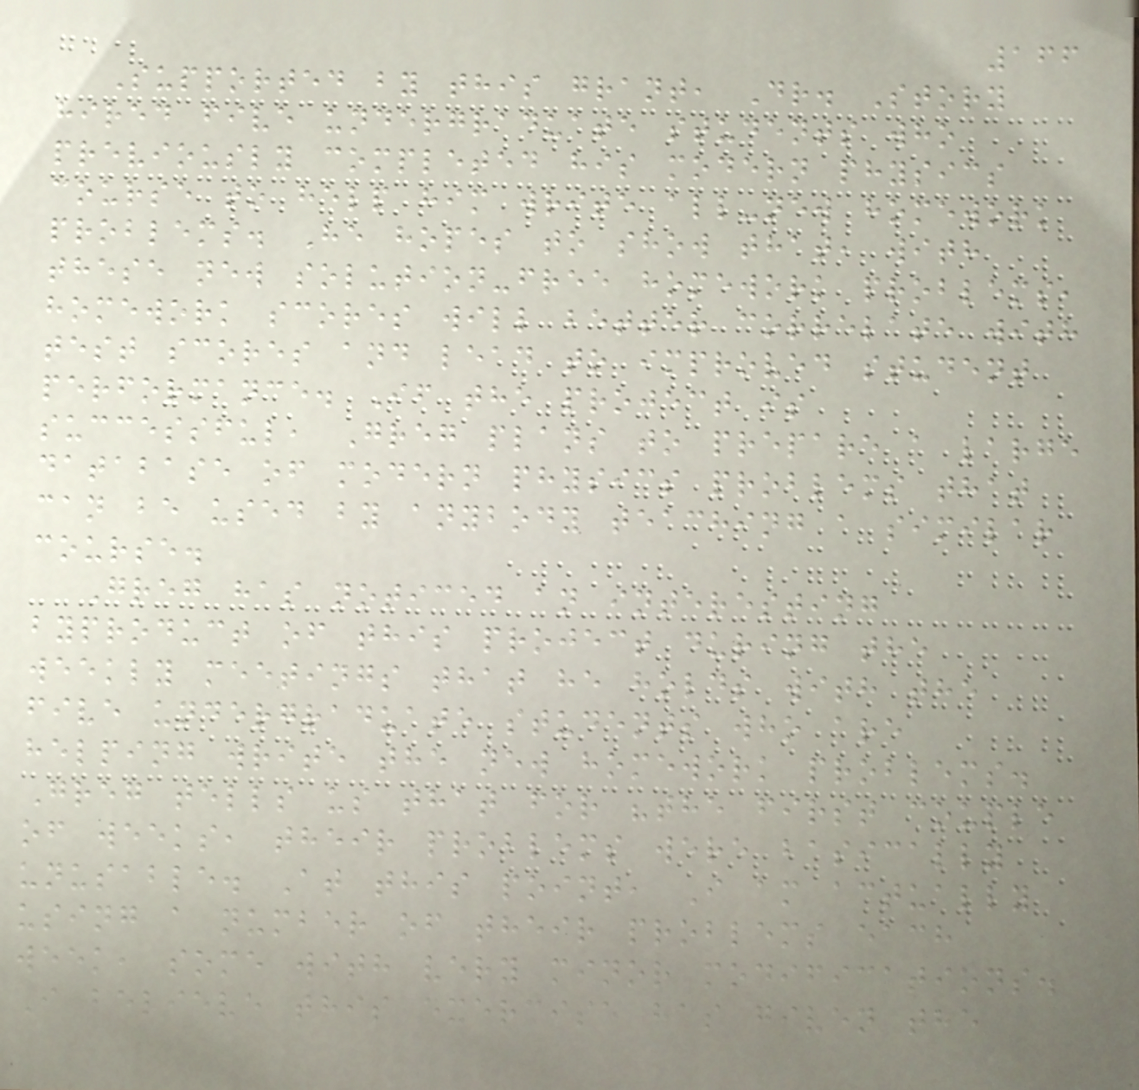166
Supported by this grant, Dr. Story
hired five undergraduate students who
previously completed his modern physics
course to help him write all-new homework
problems. He hopes to show that, with
these new solution-free homework problems,
homework scores will better correlate with
test scores and lead to improved student
performance. If the project is
successful, Greg plans to prepare a large
database of modern physics problems that
can be used by anybody teaching a similar
course.
Greg has noticed an interesting
byproduct of this project during the
weekly meetings that he holds with the
five undergraduate students who are
helping write the new homework problems.
Greg tells us that for "the first couple
of weeks, their problems were basically
unusable. At this point, I am actually
using a number of their problems each
week, some with very minor modifications.
I believe this exercise has given the
